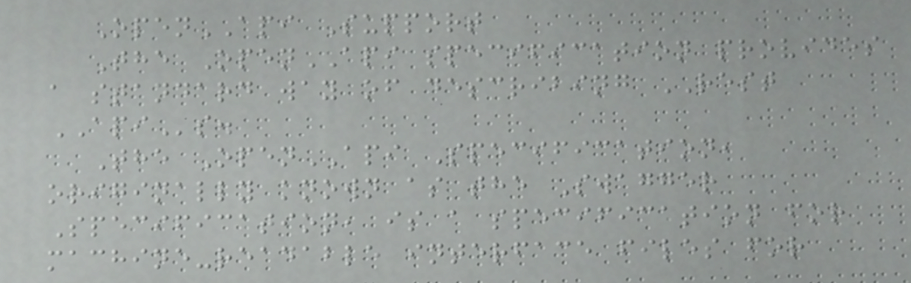OpenAPI Support
The OpenAPI specification provides
a standard way of describing REST
APIs.
The OpenAPI Specification,
originally known as the Swagger
Specification, is a specification for
machine-readable interface files for
